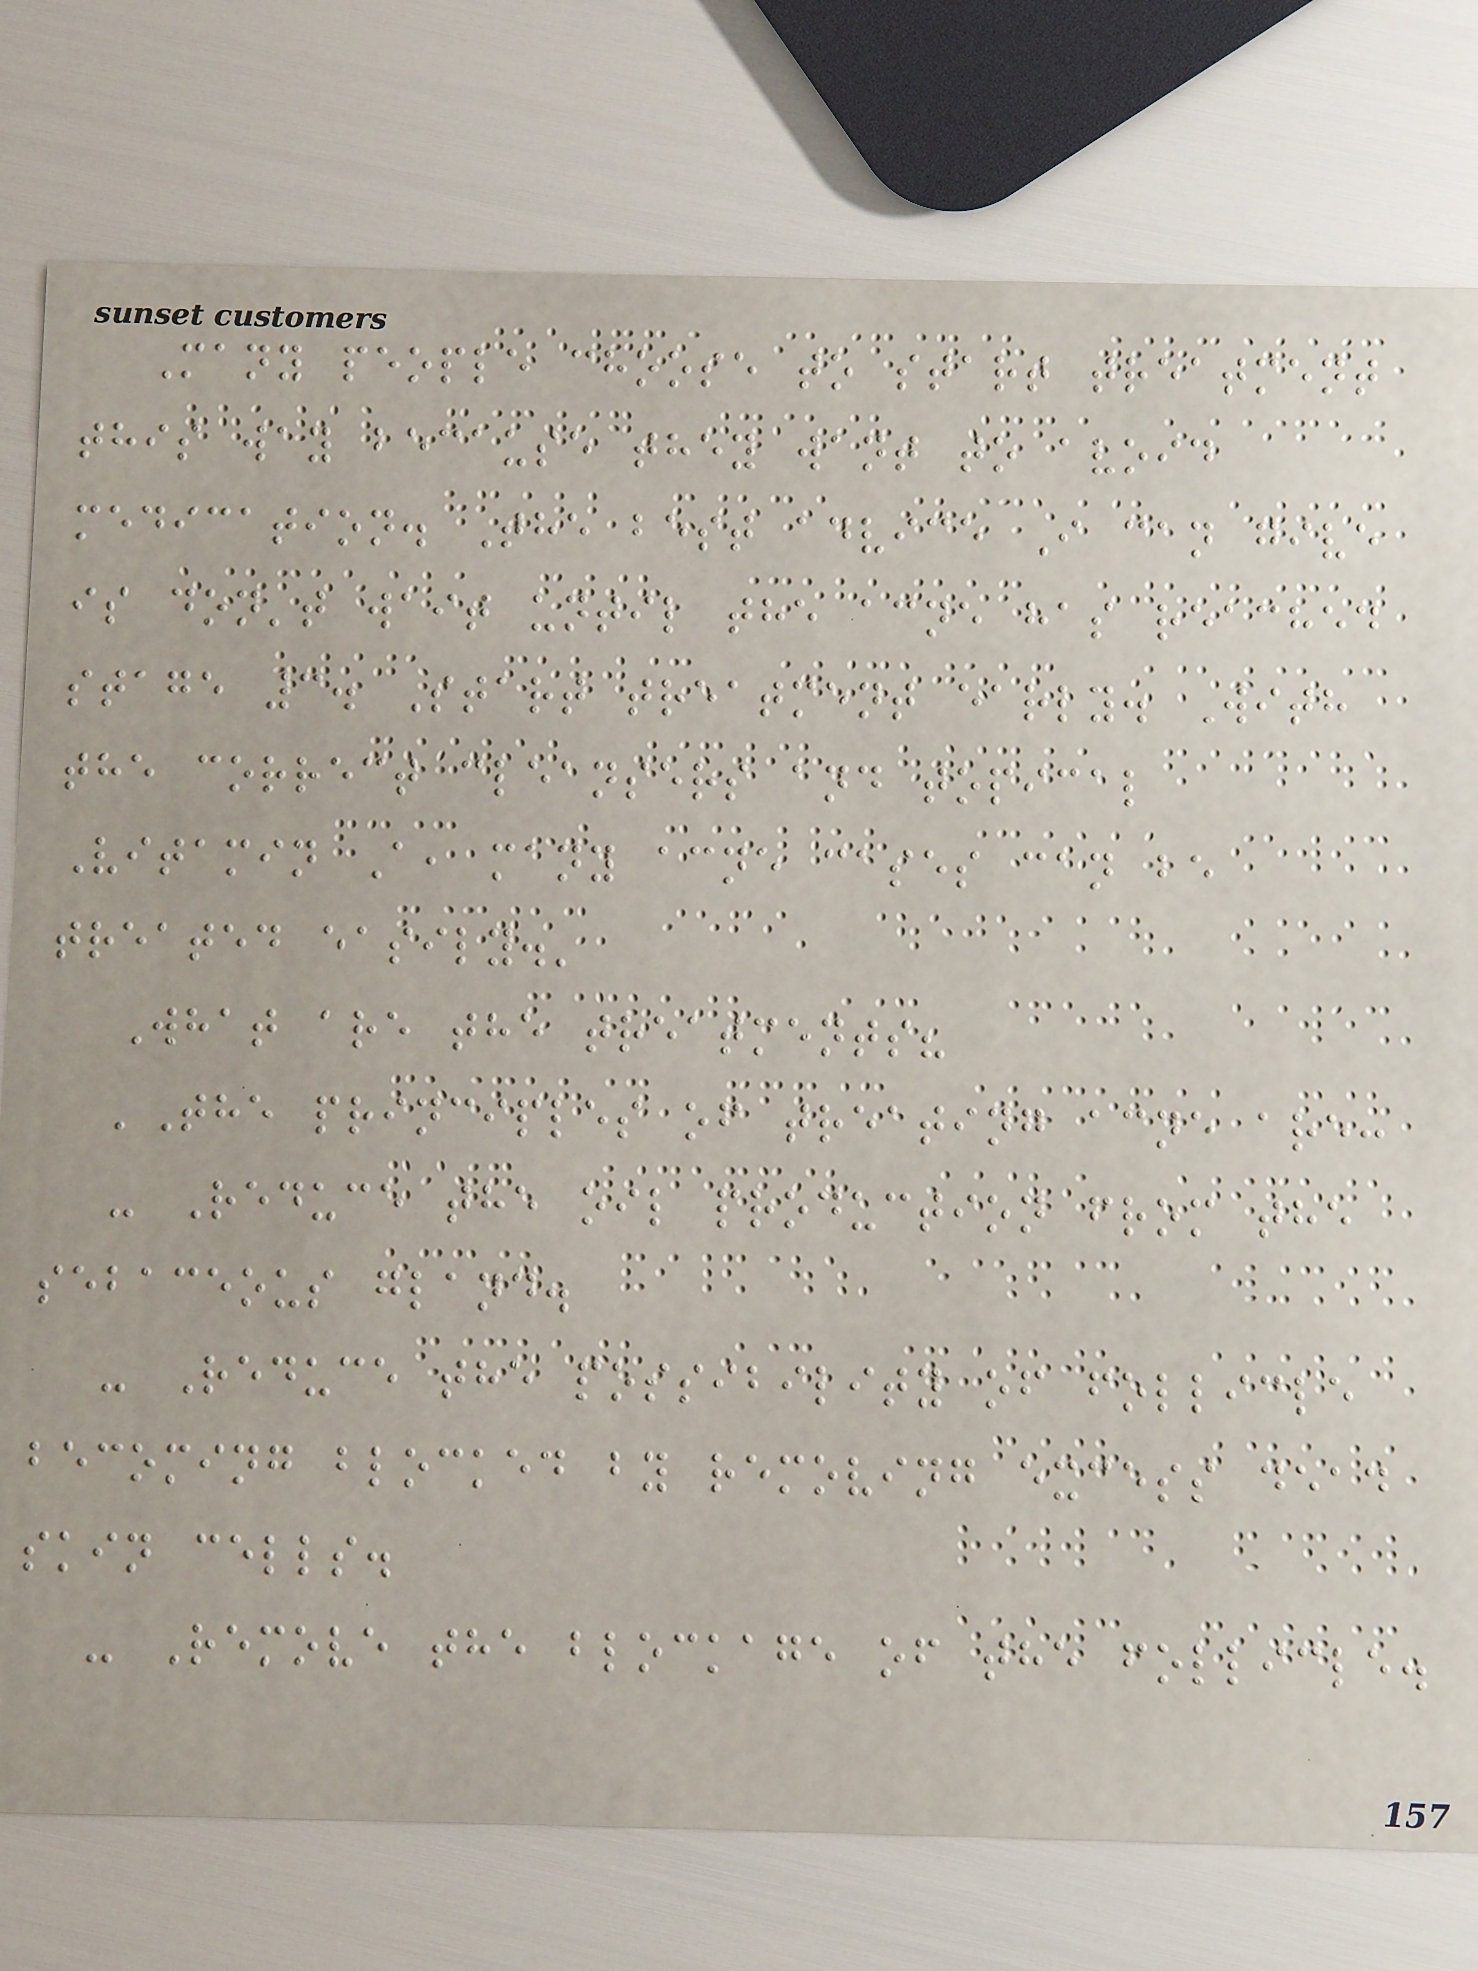Many people choose to start treatment
this way because they want to avoid
medication. The best advice I can give
is don't wait until the acne has reached
stage 3. Start treatment early. With
the correct cleansers and topical
Vitamin A, many acne cases can be
treated easily.'
What are the treatments?
'The principles of treating acne are:
- Reduce the oil production from the
sebaceous gland.
- Reduce the possibility of follicle
becoming blocked by removing excess dead
skin cells.
- Remove the blockage of the follicle.
